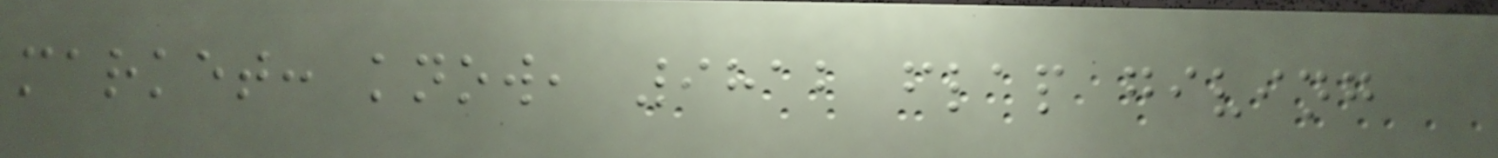market: know, 9812 flap giving
